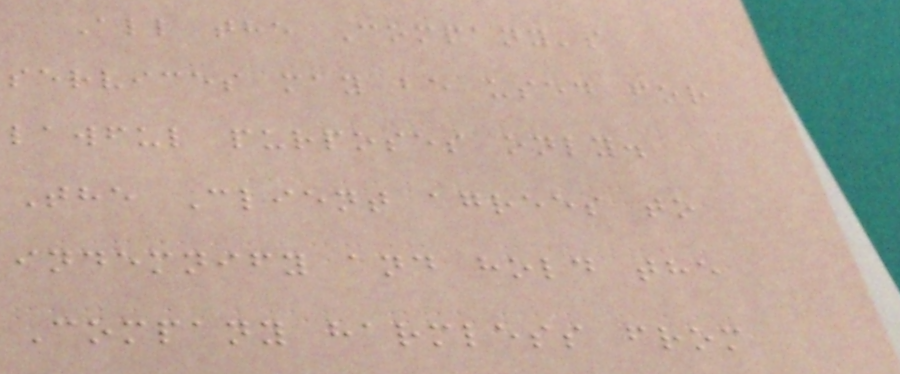All the Company's
services may be used for
lawful purposes only.
The Client agrees to
indemnify and hold the
Company harmless from
